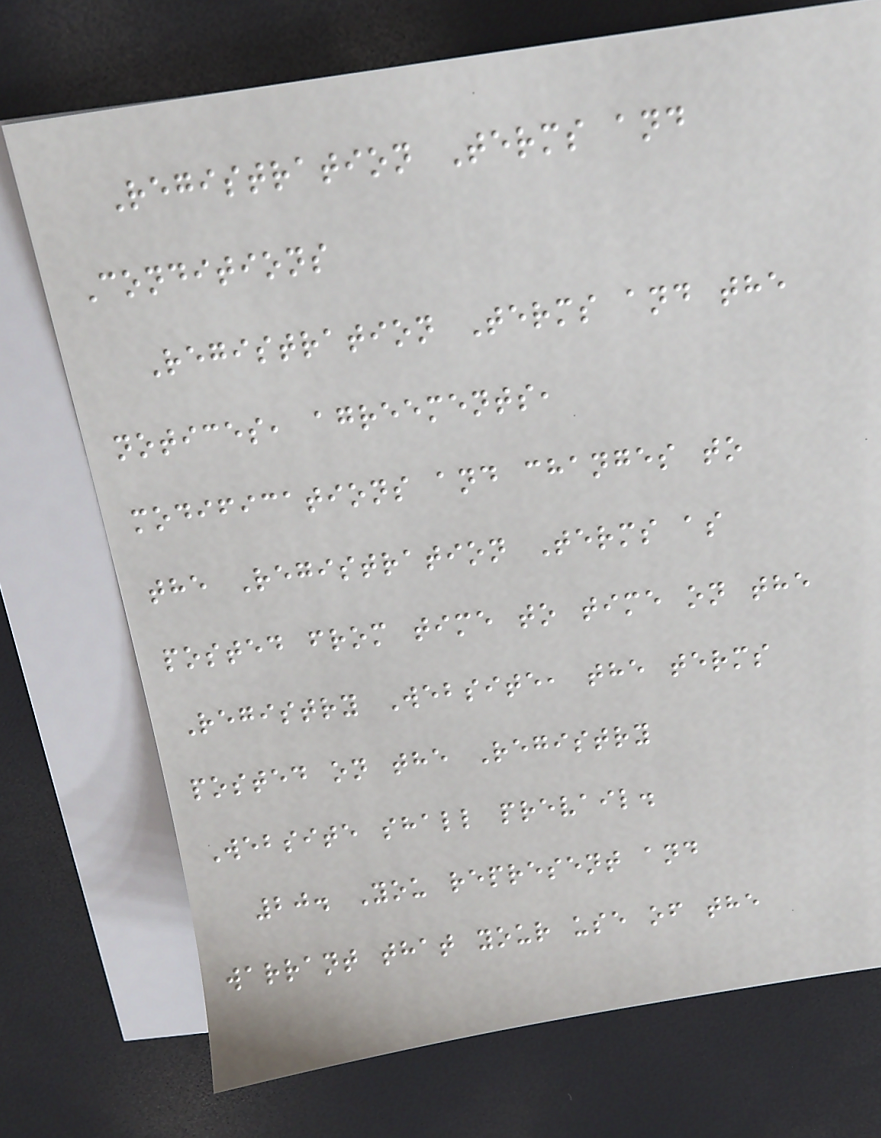Registration Terms and
Conditions
Registration Terms and the
notices, agreements,
modifications and changes to
the Registration Terms as
posted from time to time on the
Registry Website, the terms
posted on the Registry
Website shall prevail.
20. You represent and
warrant that your use of the
